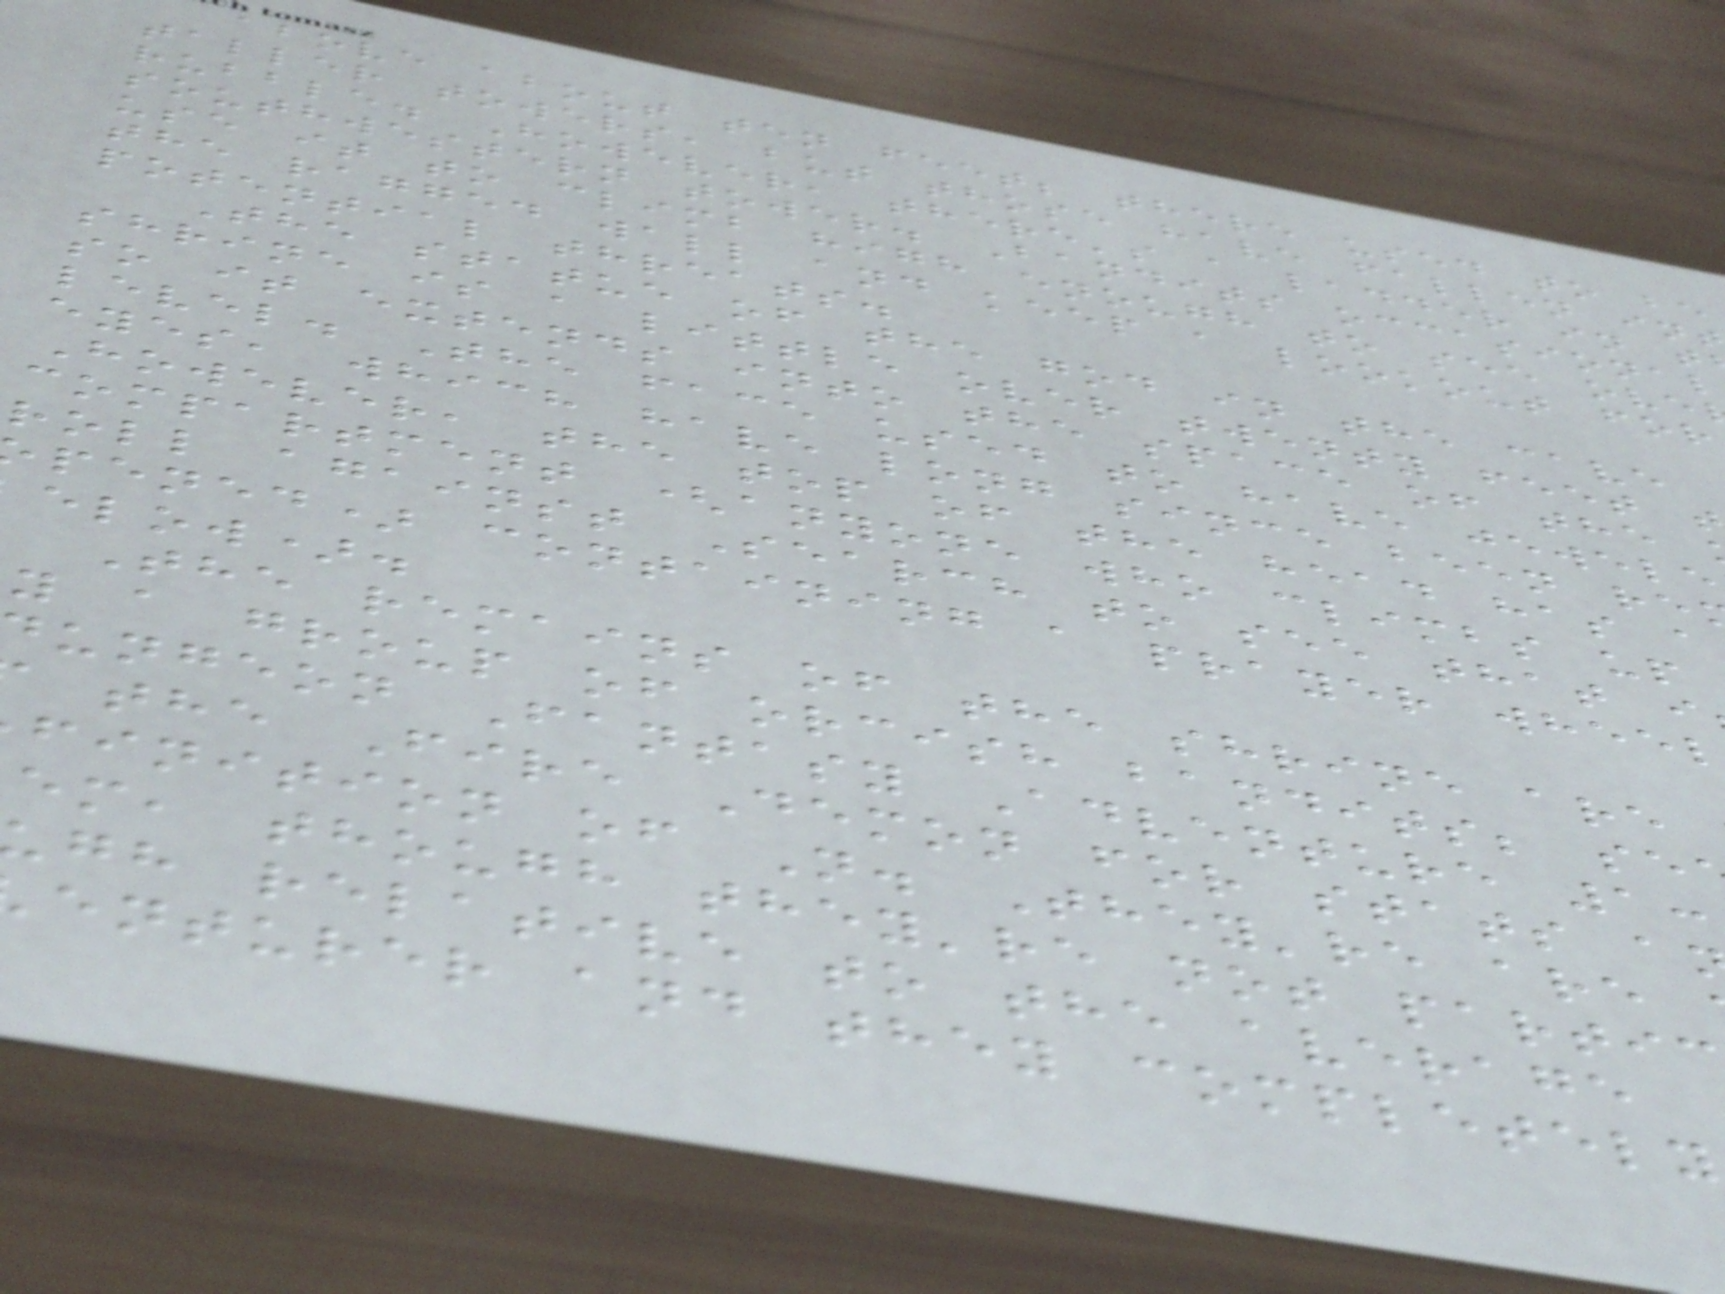above about ten feet; there used to be
taller towers, but those have fallen in
rubble. However, there's a ladder in t
southwestern tower. Bandits occasional
use it to climb high enough to see ove
the ragged wall and keep a lookout for
potential threats.
The statue of the god in the cave
shrine is a little over twenty feet
so it extends into the space of the
level. The face used to have jewele
eyes, which have long since been re
However, the top of the head has a
compartment (anyone who climbs up
roll against Search to see that i
pened) containing a prayer whee
elow).
The remains of the shrine are
y a group of orcish bandits; se
ungeon Fantasy Adventure 1:
the Fire Demon for stats a
finition of N. They're are
em, though they're not parti
gh relative to the average
enturer and they completely
